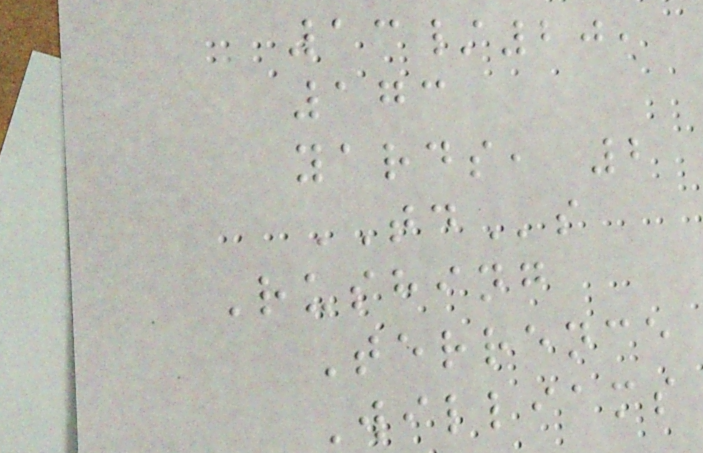13/20,
173
yards, 2
TDs
Rushing
Terrence
Williams
